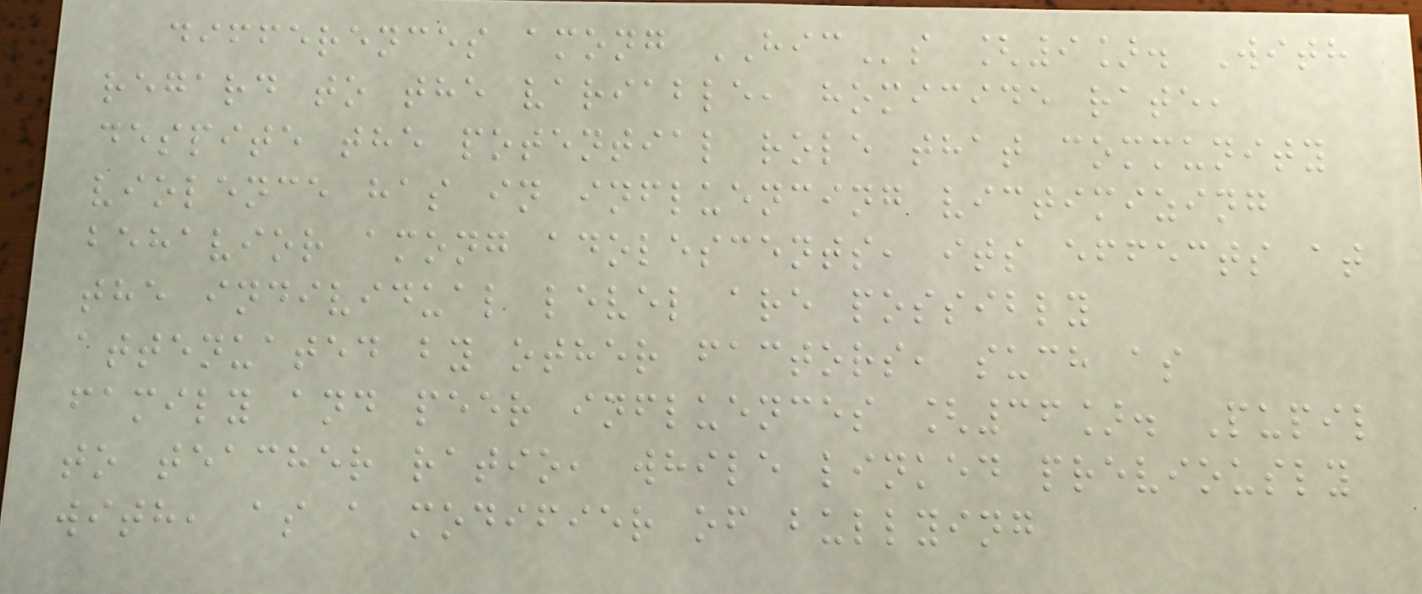differences among HICs [9]. With
regard to the variable, homicide rate,
despite the potential role that community
violence has in influencing victimizing
behavior among adolescents, its effects at
the individual level are possibly
attenuated by other factors, such as
family and peer influences [36]. Pupil
to teacher ratio, while linked previously
with, as a modifier of bullying
